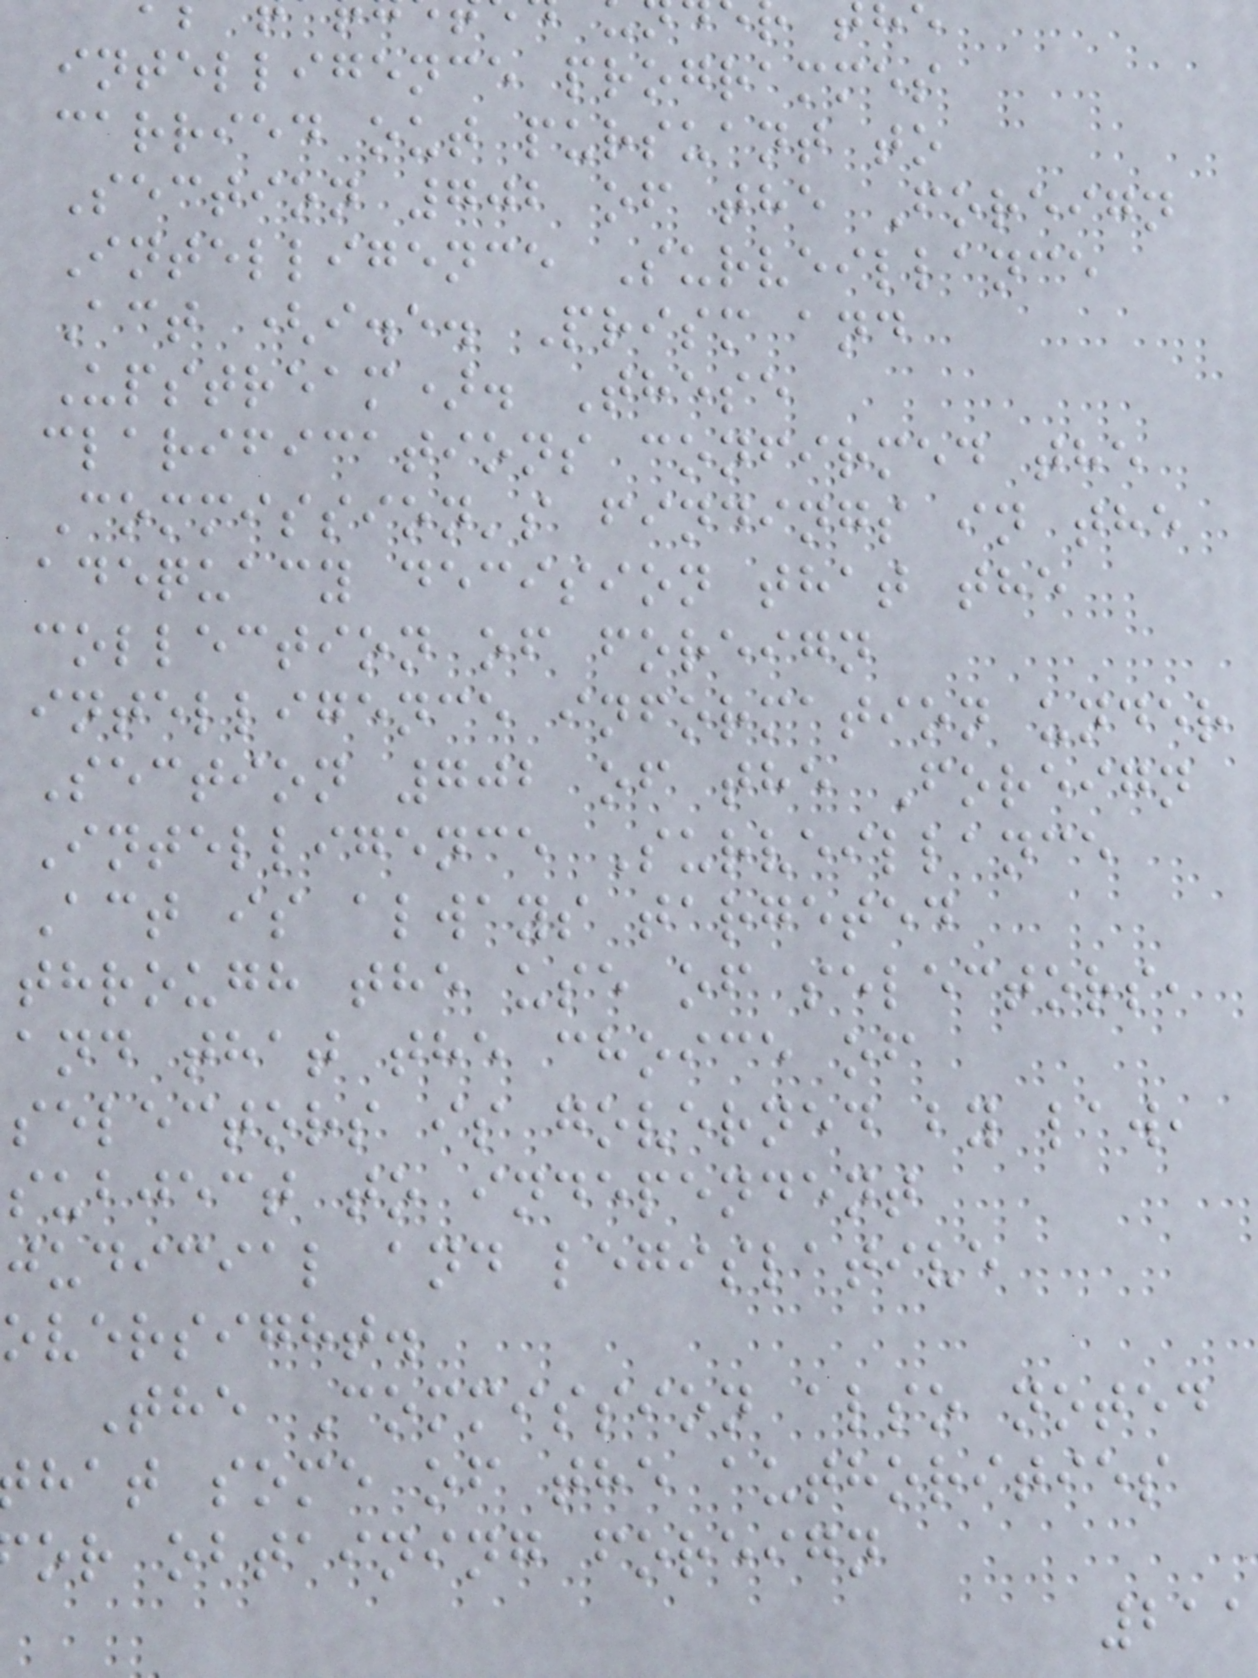intelligence programmes
carried out pursuant to
Section 702 of the Foreign
Intelligence Surveillance
Act (i.e. Prism and
Upstream). These
clarifications confirmed the
Commission's findings in the
adequacy decision that the
collection of foreign
intelligence information under
Section 702 of the Foreign
Intelligence Surveillance
Act is always targeted
through the use of selectors,
and that the choice of
selectors is governed by law,
subject to independent
judicial and legislative
oversight.
The Commission also noted
hat some of the authorities
or obtaining foreign
211
